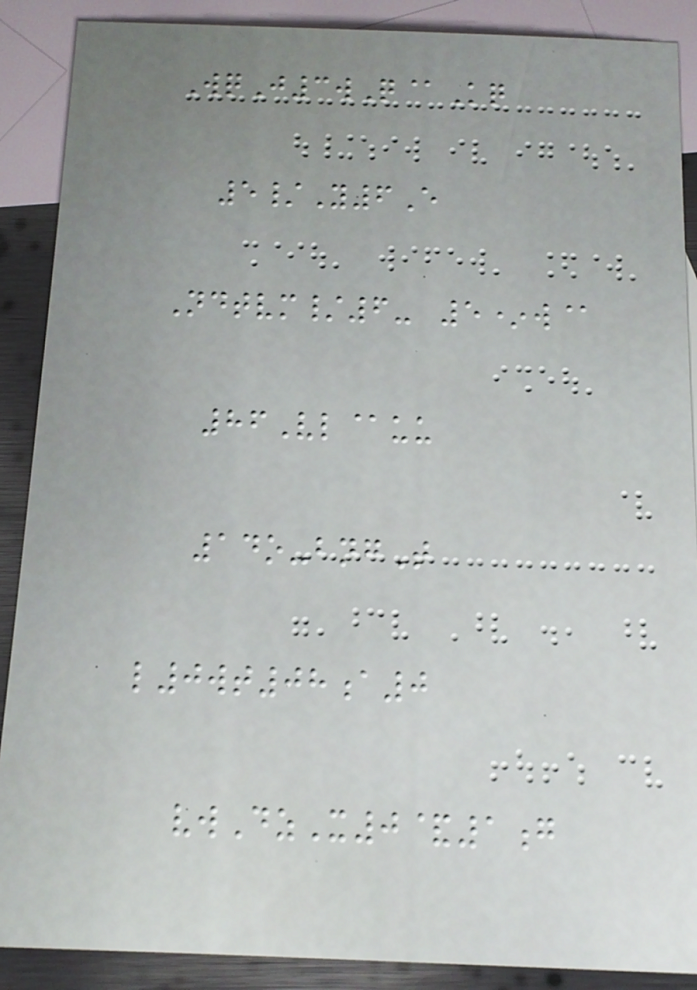WqJ3wQ@Kq
5/Y6E
Ndtvm/6- 5*w@
86Vl@uu
14o-bngT
l0wt08a0
vwDzX0&1g
